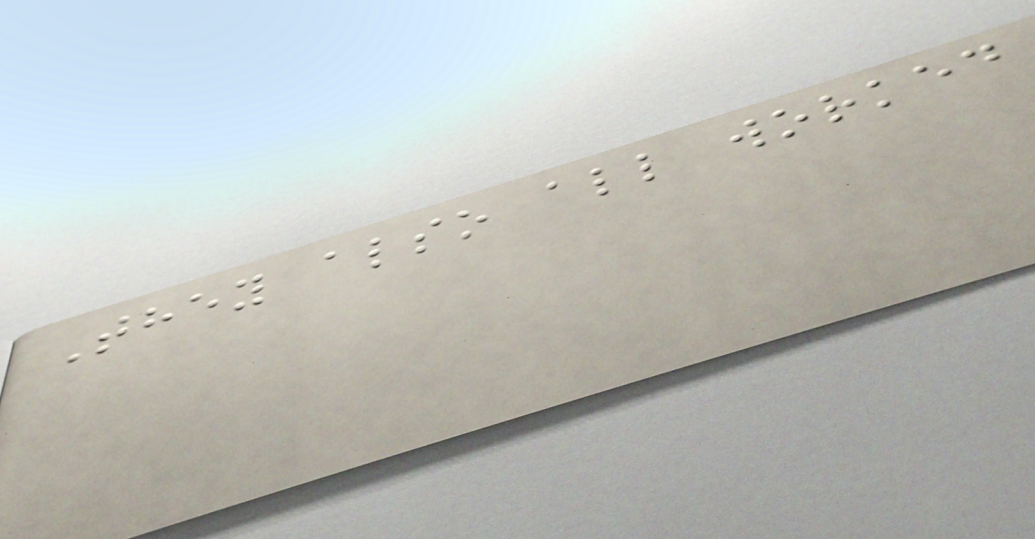They also all worked
